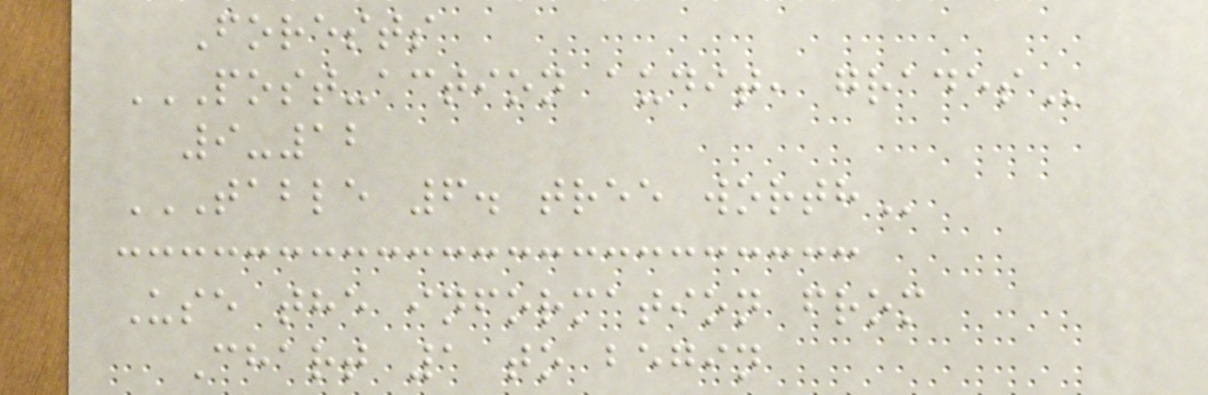Forests
POST-ACTION AUDIT, GRADES
9-12
TABLE 6. TREE WORTH
Use the information from
Chart 1 to begin
